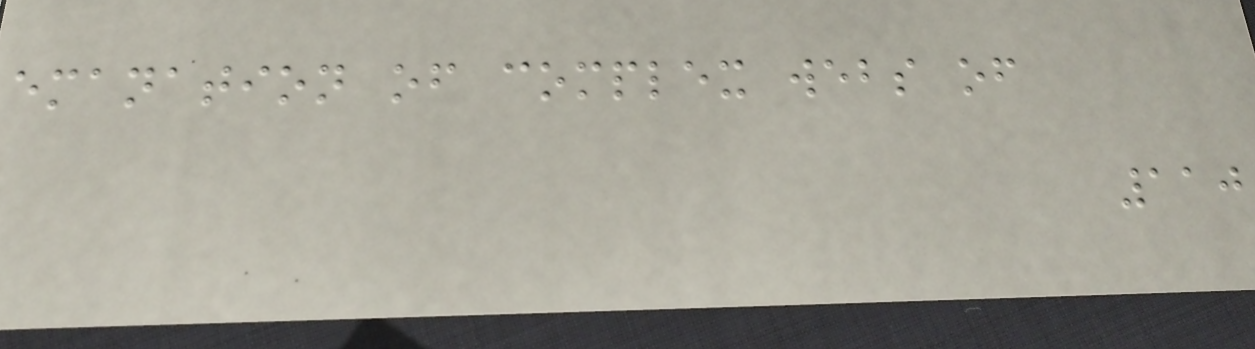emanation of complex webs of
110
